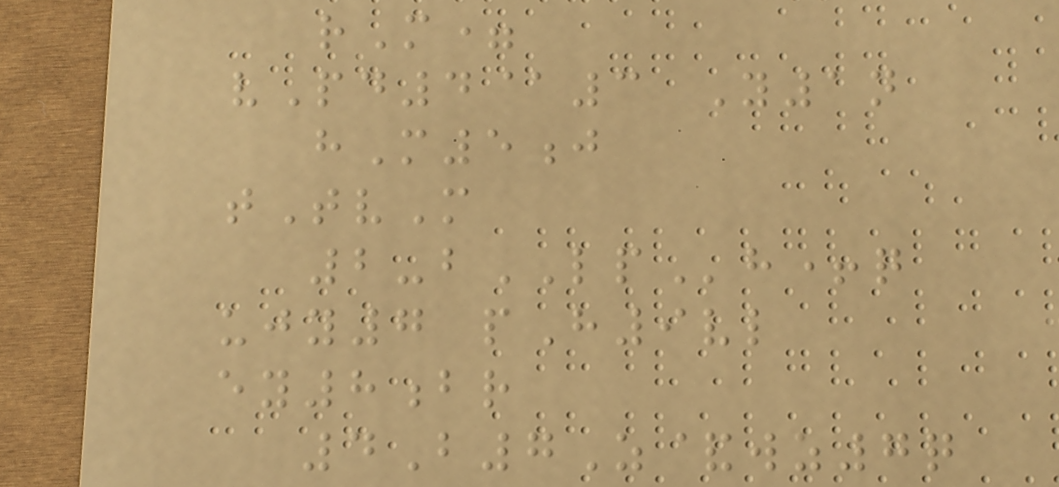rM=
vPd4@3 Y1n
hM5j
tTvM
2-bLPh+q
ujy7 pH9vl
ey8br
4B7Z&wz7q
